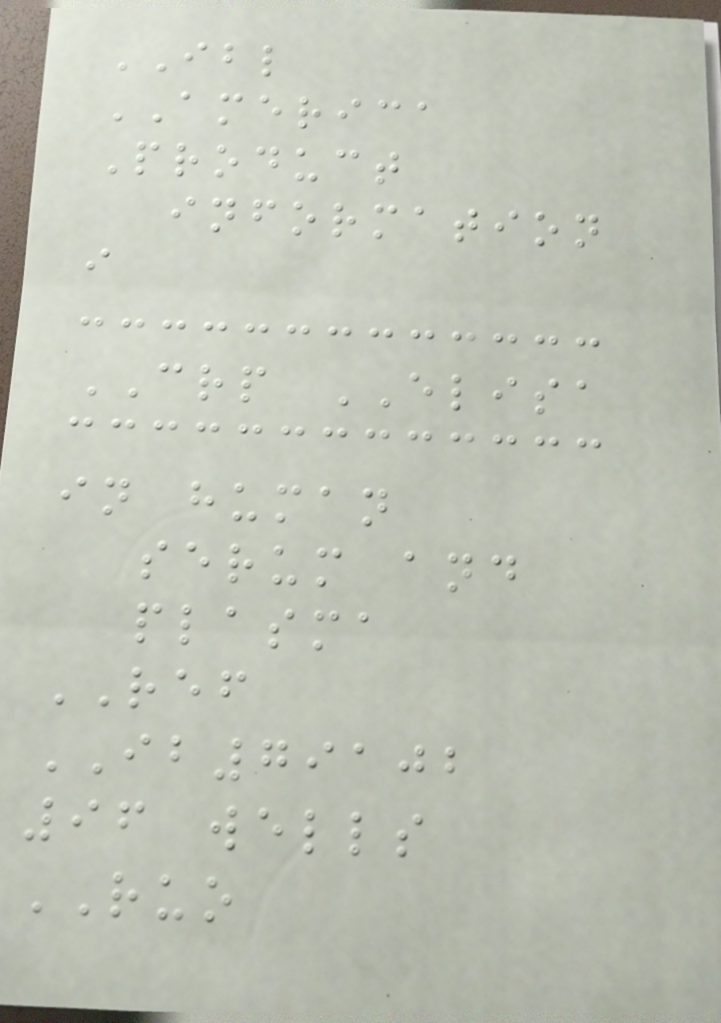IBL
AMERICA
Product
information
i
CRP ELISA
in human
serum and
plasma
REF
IB79102
96 wells
RUO
